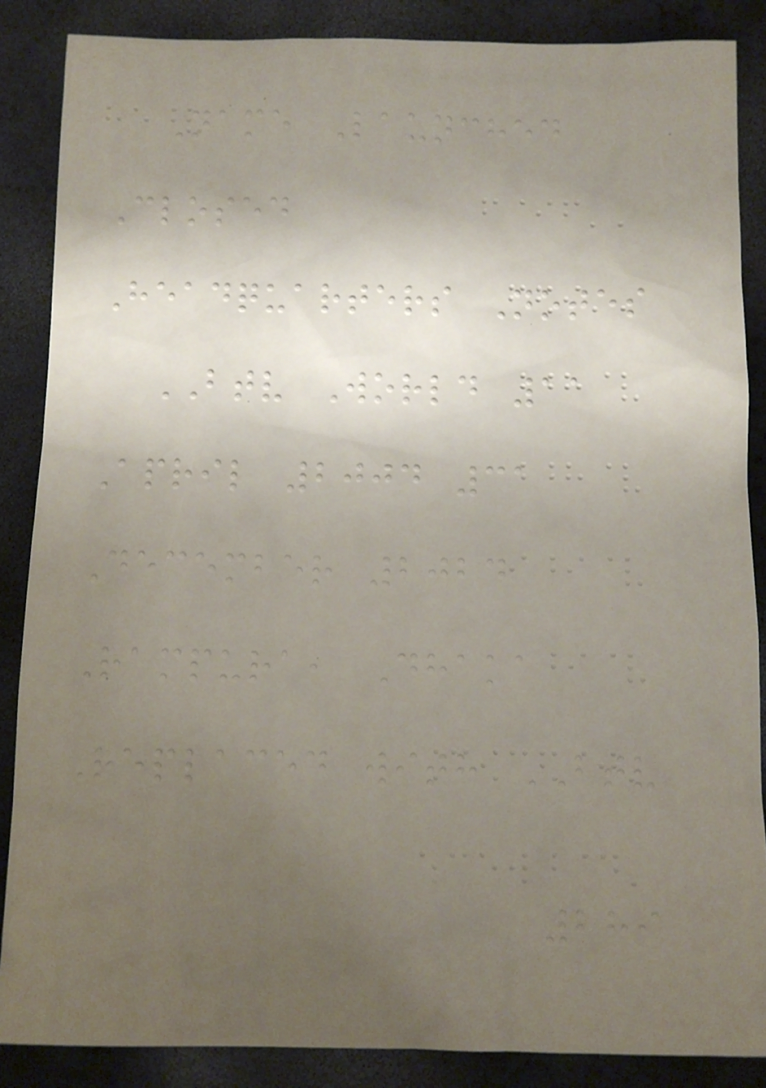Name Launched
Closed
Headquarters Notes
BTV World 11
April 2004 31
December 2024
Rampura, Dhaka
Replaced with BTV
289
